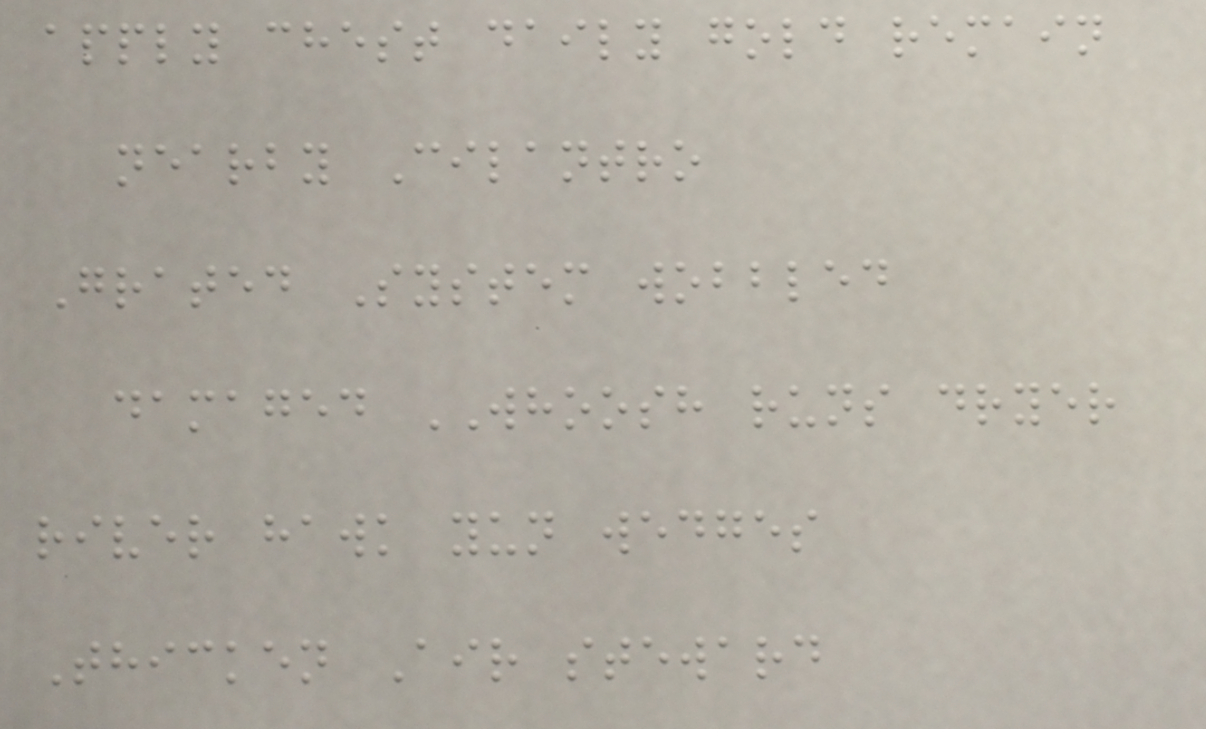apply chest daily gold remain
nearby Cilantro
Grated System wobbled
damaged WHOOSH runs dryer
river hawk yun wedges
Thicken Air steward
